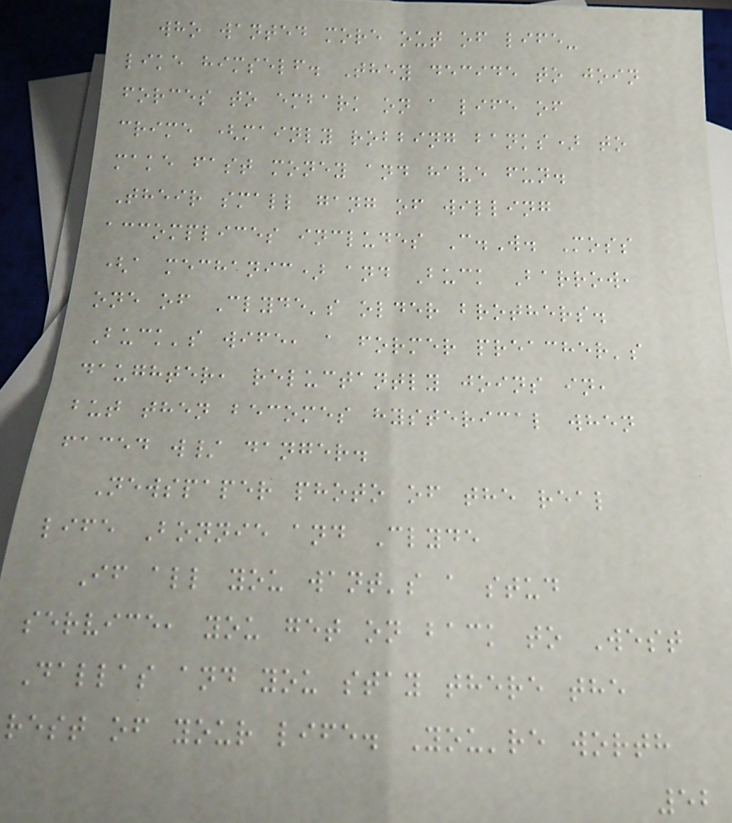who wanted more out of life-
like himself. They decide to join
forces to embark on a life of
crime (mainly robbing banks) to
make fast money and have fun.
Their small gang of willing
accomplices includes C.W. Moss
(a mechanic) and Buck Barrow,
one of Clyde's older brothers.
Buck's wife, a former preacher's
daughter, reluctantly joins in,
but then becomes hysterical when
faced w/ danger.
Newspaper photo of the real
life Bonnie and Clyde
If all you want's a stud
service, you get on back to West
Dallas and you stay there the
rest of your life. You're worth
52
